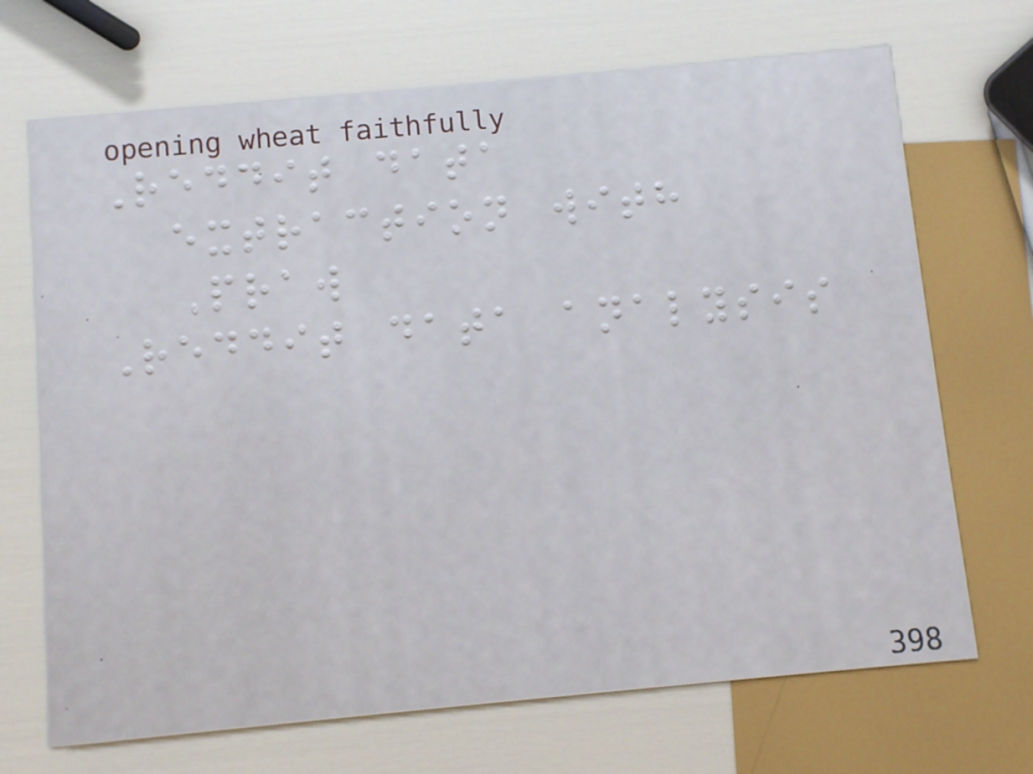Reddit data
extraction with
Praw
Reddit data analysis
